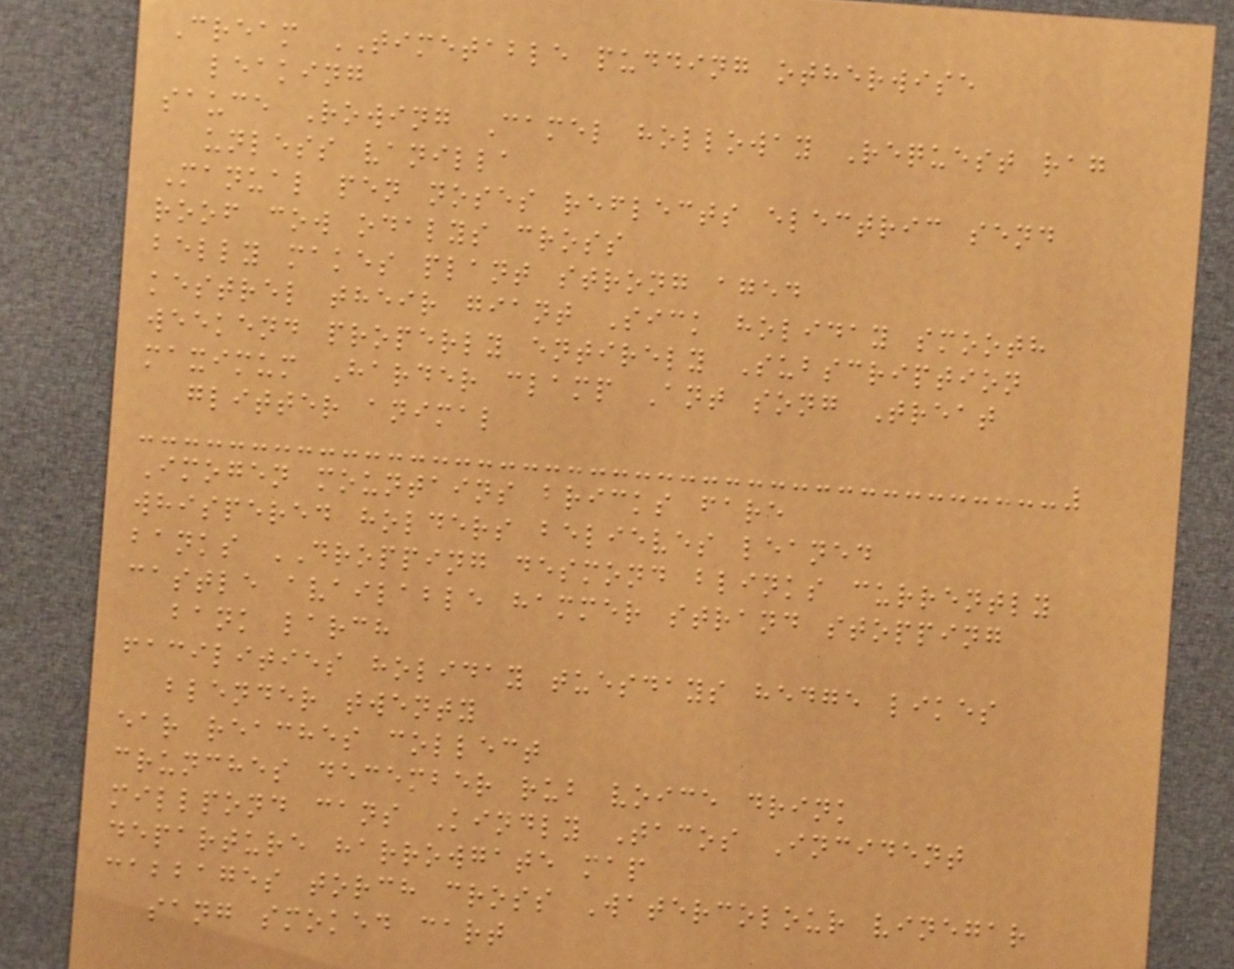Cream TIMETABLE pudding otherwise
leaking
sauce Rowing Camel holloway Request rag
unless vanilla
Manual pen noses reflects electric send
roof cow odalys cross
belly makes plant strong aged
kestrel their giant Sick holiday smooth
weekend properly entirely Subscription
maximum Harder clamp Ant song Treat
glitter animal
Imogen mountains bricks fare
whispered holders believes leaned
banks DROPPING desmond blinks currently
castle available hammer strand stopping
bank larch
facilities holiday tuesdays hedge likes
blender twenty
ear reaches collect
crunches december rub voice drink
millpond cans Kindly Tacos Incident
departure harrowgate map
cabbages torch cross Watercolour vinegar
sang smoked cart
